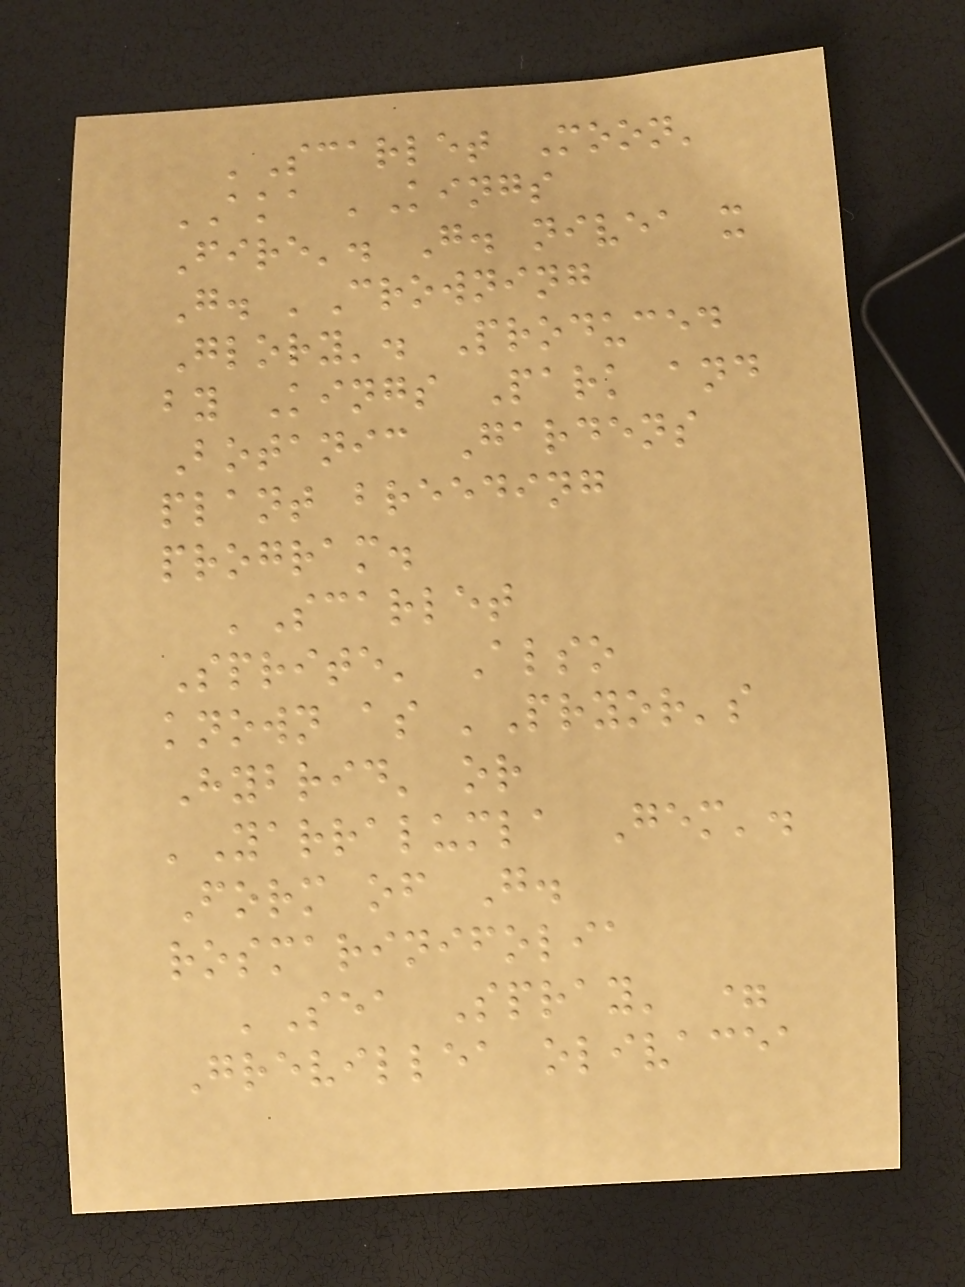'Scarlet Moon'
AKA 'Kings
Fire'. G. nivea x
G. 'Crowning
Glory'. Produced
by Kings Park and
Botanic Gardens
plant breeding
program.
'Scarlet
Sprite' Also
known as 'Pryor's
Hybrid' or
'Yarralumla Gem'.
Form of G.
rosmarinifolia
'Sea Spray' =
Grevillea olivacea
